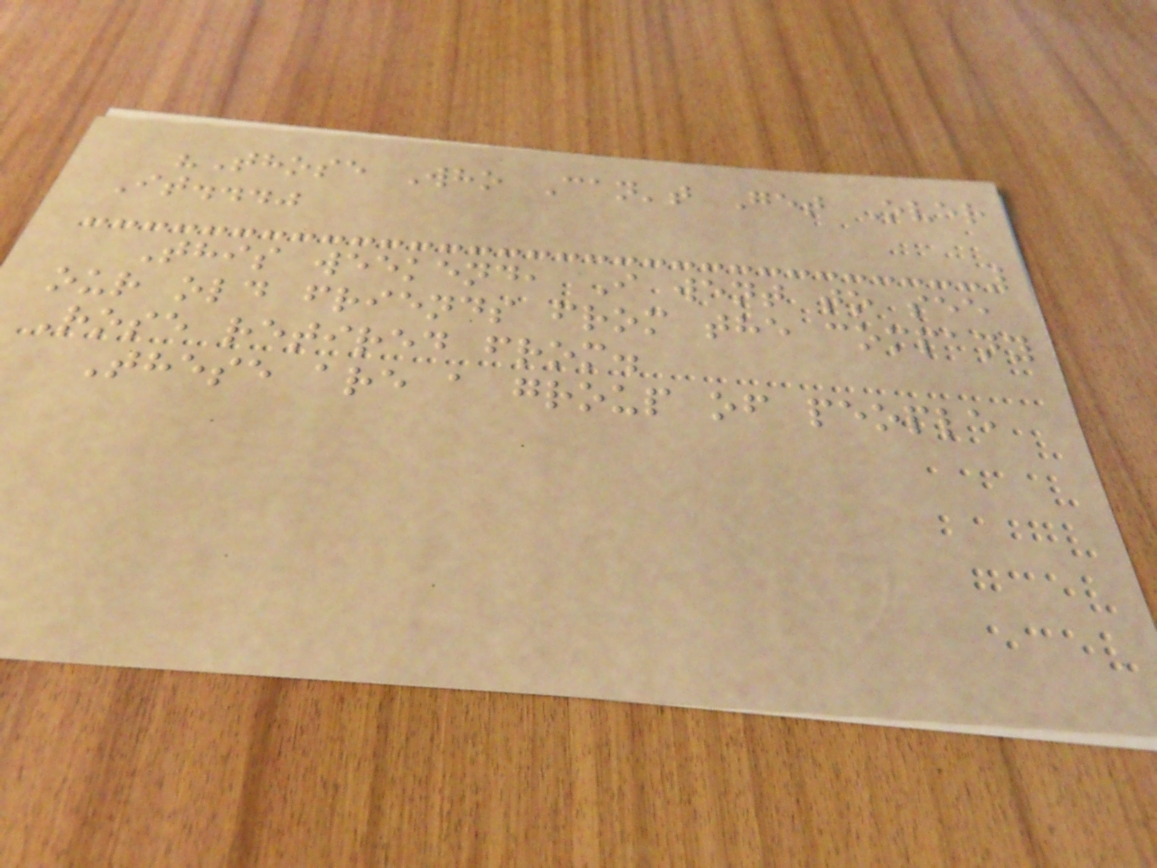"Those Who Can't Get Over
It..."
This weekend, I went to see
our old friends from the company
Rose retired from.
These are a group of people
